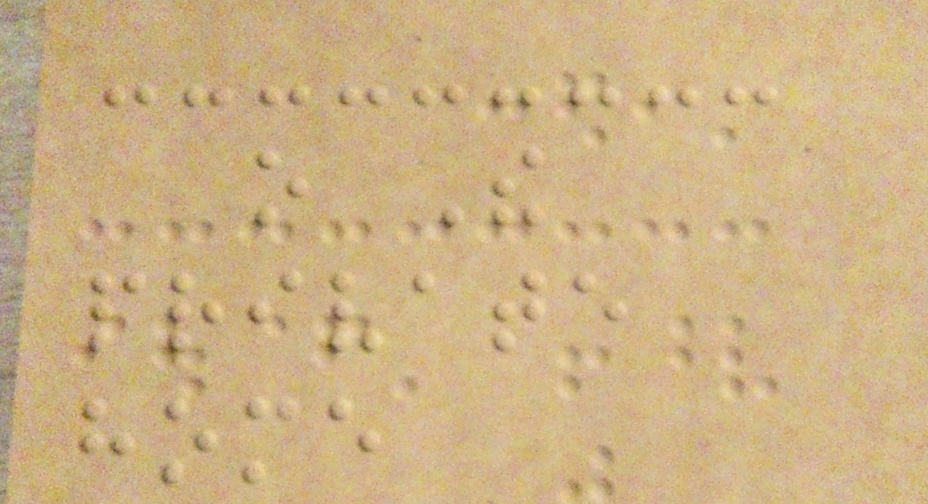o The
private
home
